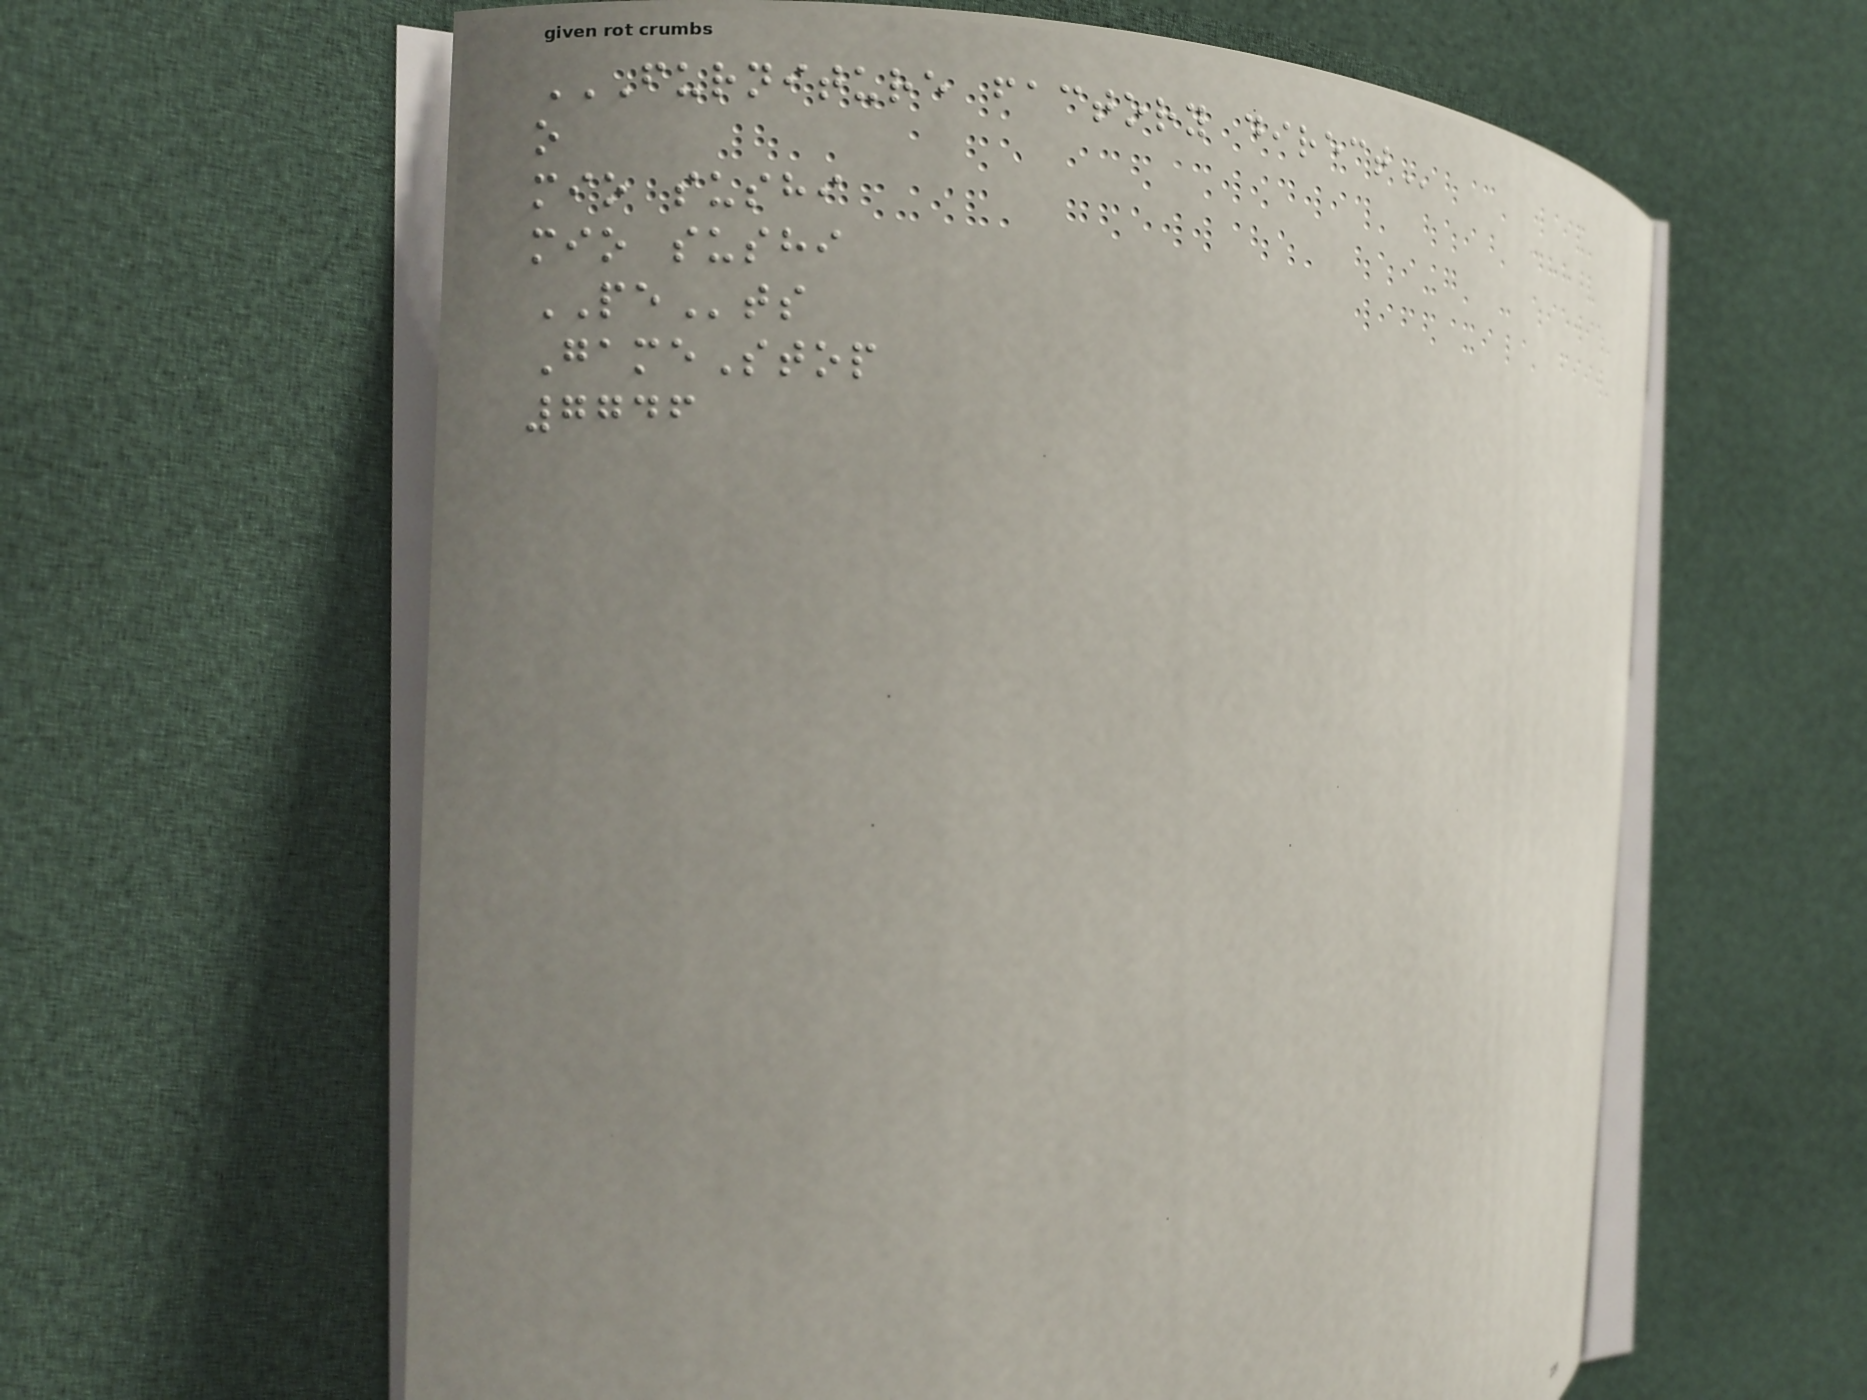FURNITURE FACTORY DIRECT
o
mio sushi
mio sushi
PEts
GameStop
7746
